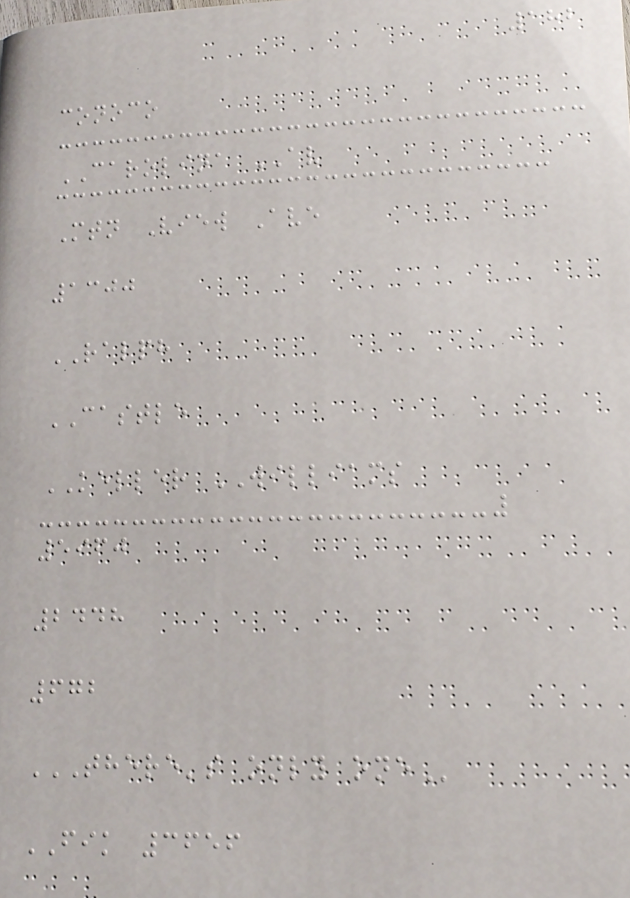182
conoco
CAROLINA AV
Mtn View Ave
1300
RALPH
CASTLE
KELLER WILLIAMS
5960
2448
672
THERE'S ONLY ONE
FIK 3656
